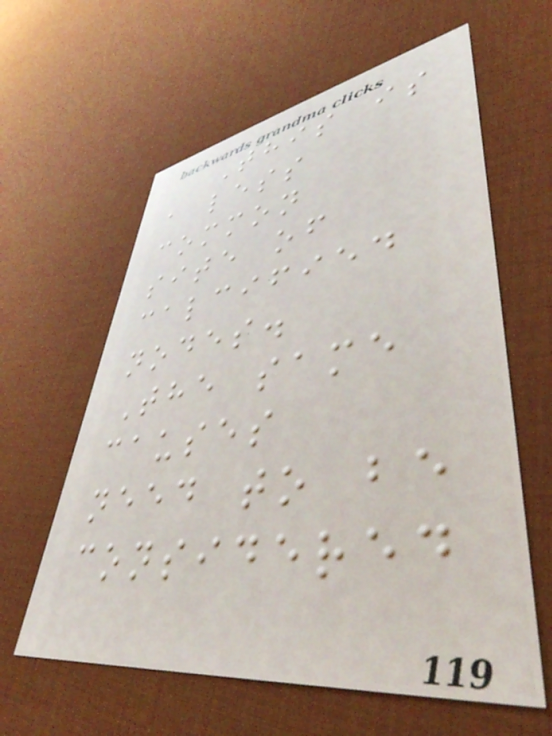This is
a less
common
site of
calcified
nodes.
The same
causes
need to be
considered
